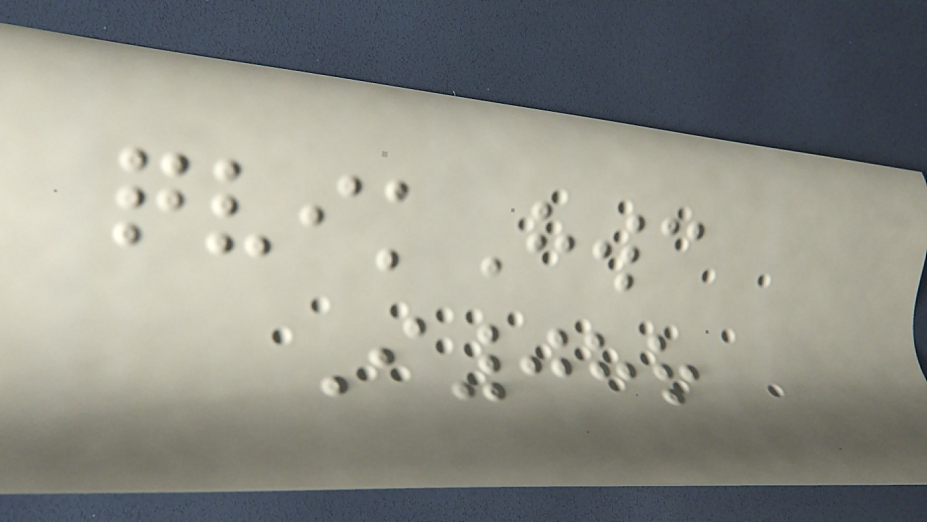qvikHwc
I08r
